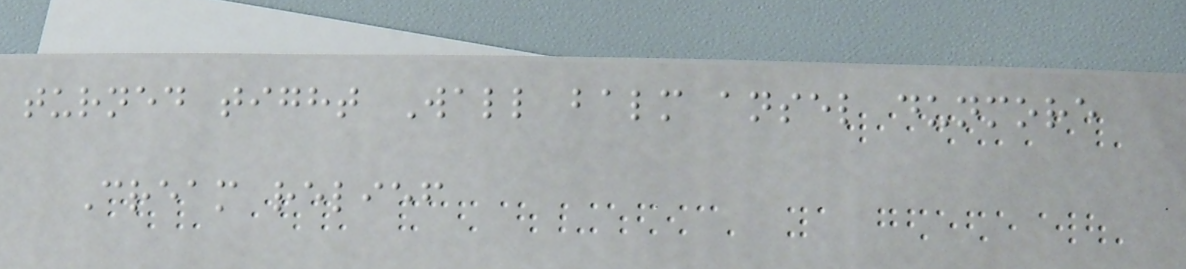turned tight Wall balm ansel dunmore
Cream relief
